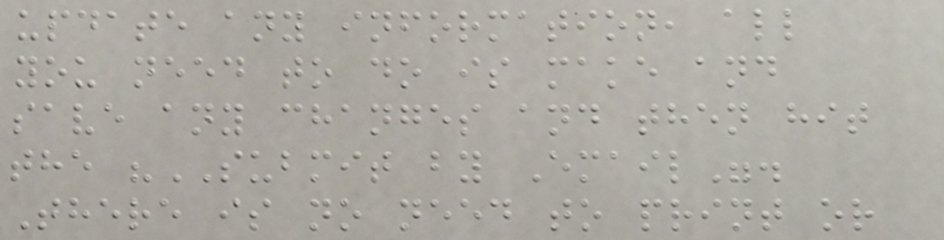update any information, all
you need to do is make and
save any changes and then hit
the "SUBMIT by Email".
There is no need to print or
